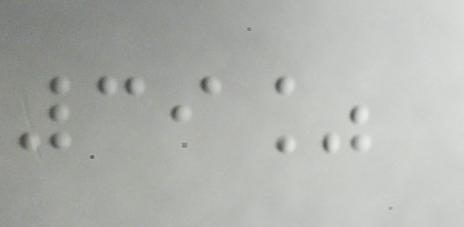39%
